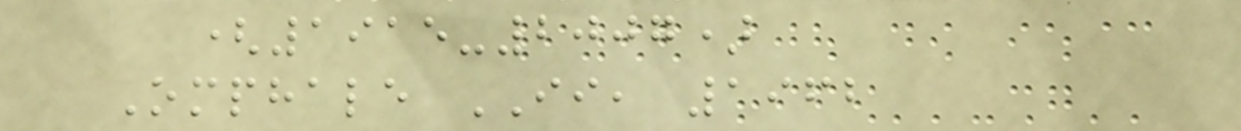(1915-2007)
Omphale II, 1962
